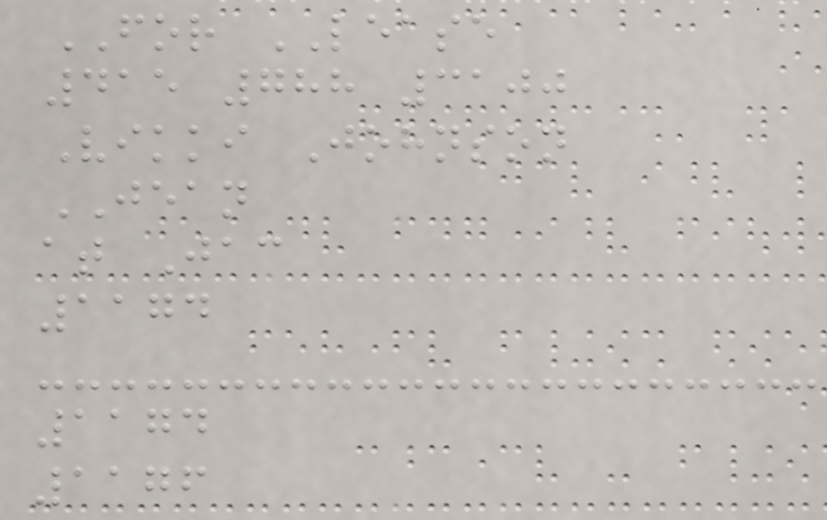FOR LEASE
415 788 3100
Vikki Johnson
JEAN
at Jac
1174
1174
1176
